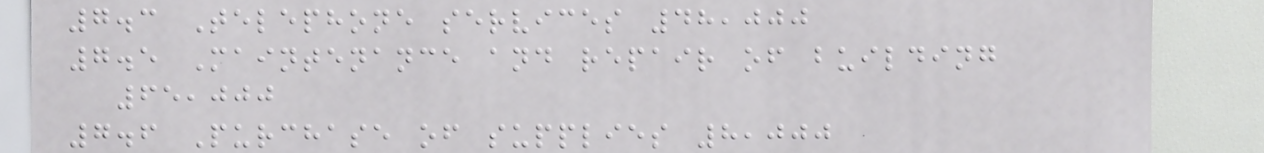7.3 Telephone services 48,000
7.5 Maintenance and repair of building
65,000
7.6 Purchase of supplies 8,000
